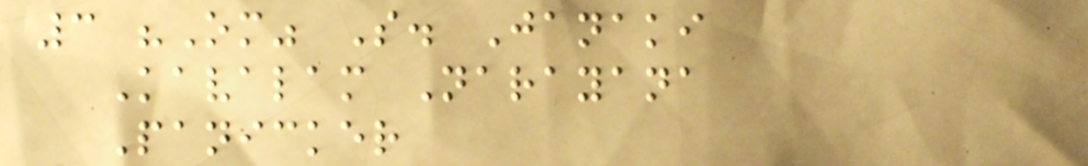3 "Om" S. Janaki
Kavalam Narayana
Panicker
